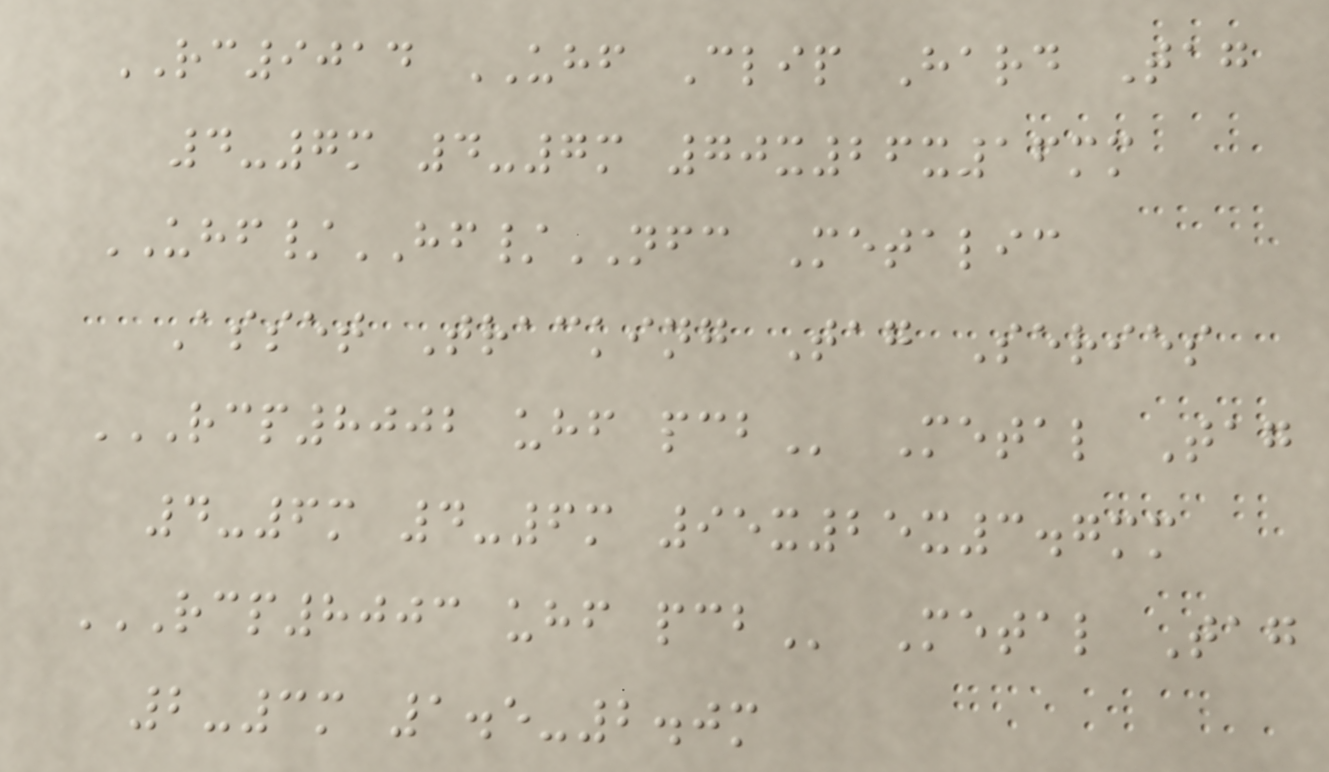RC9014 UHF Clip Hard Tag
4-7m 4-7m 70x26x16mm
UHF/HF/NFC Metalic
Asset Tracking Tag Series
RCP8002 UHF PCB Metal Tag
4-6m 4-6m 95x25x3.7mm
RCP8003 UHF PCB Metal Tag
2-3m 1.5-2.0m
